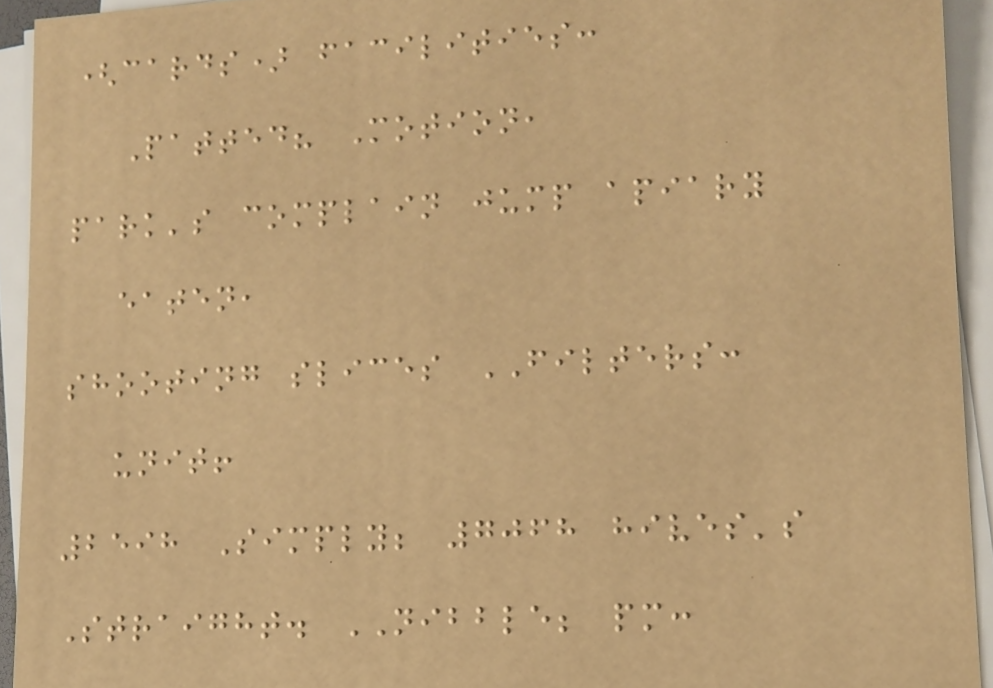(cards) facilities:
Patted? Motion,
park's complain jump apiary
eaten,
shooting slices FILTERS:
unit!
2598 Simply; 7068 hives's
Straight. NIBBLE; pm:
